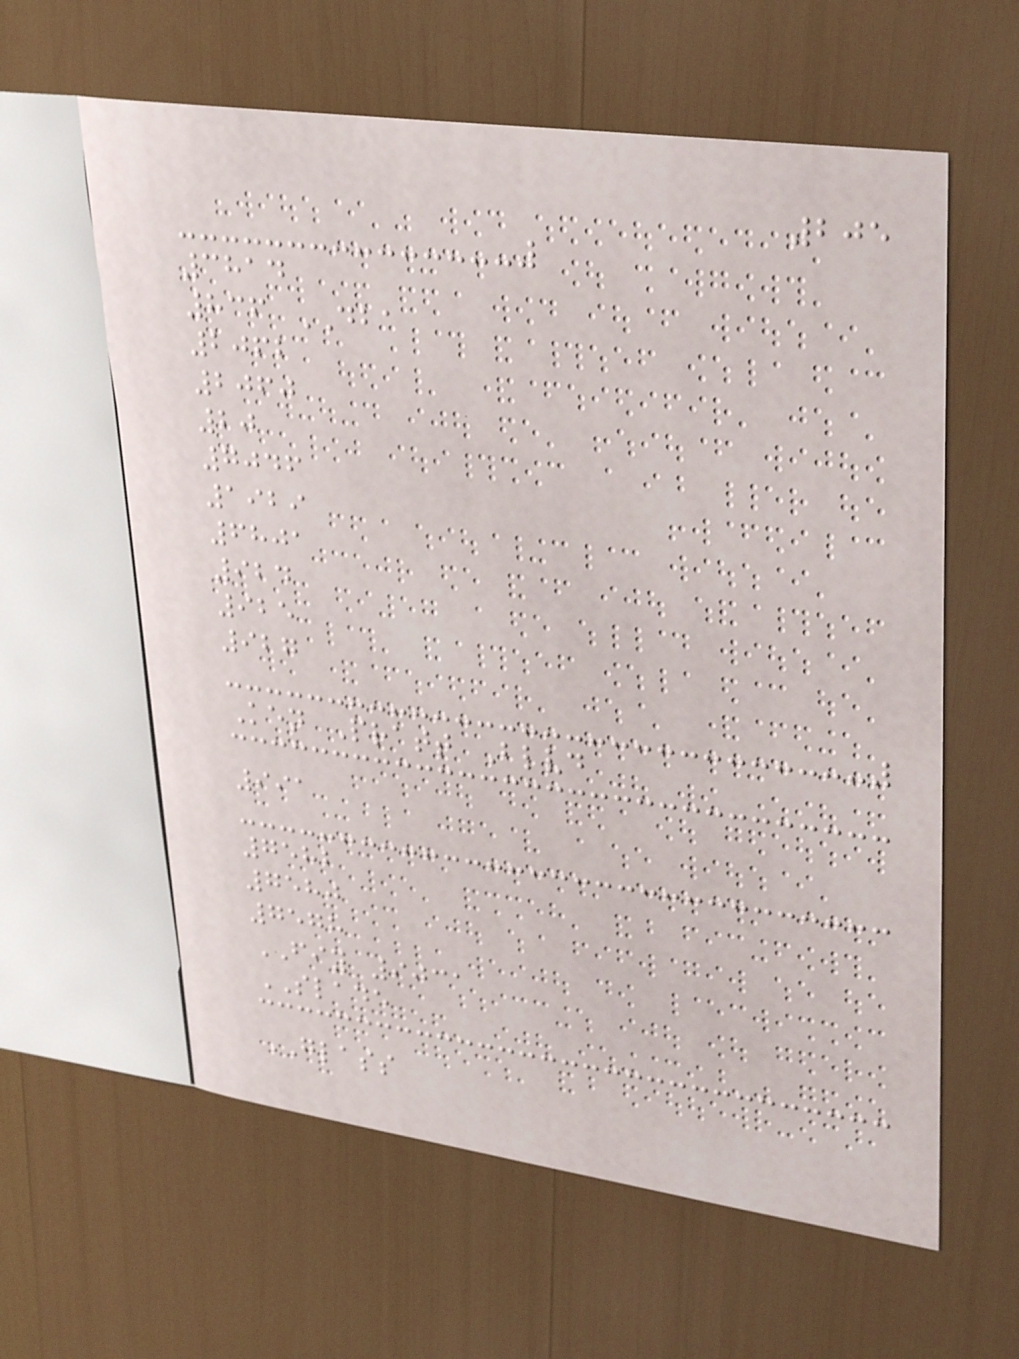205
3814
836 DBA
2062
2060
20
7046
1929
6801
924
925
927
Ken Pratt Blvd
991
7582
7580
7578
FIY 9031
SLADE
GLASS
